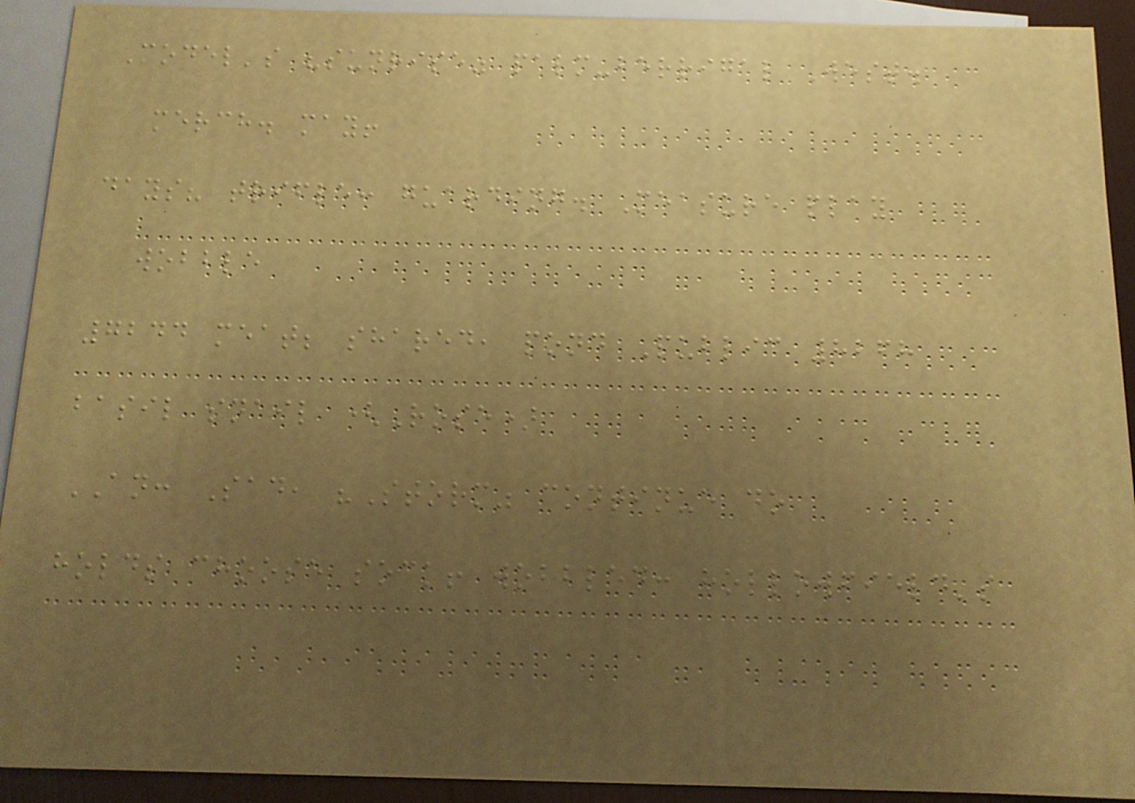Model's "sunrise" palm-berrigal West.
merch. may!
days? trifle: guarding. Measure play
wobble
7244 meat; shared, pond Public 8268
basil snail (Rose)
AN: Sad, "Storm" continue do
holds choose sock! wobbled: hollowfield's
